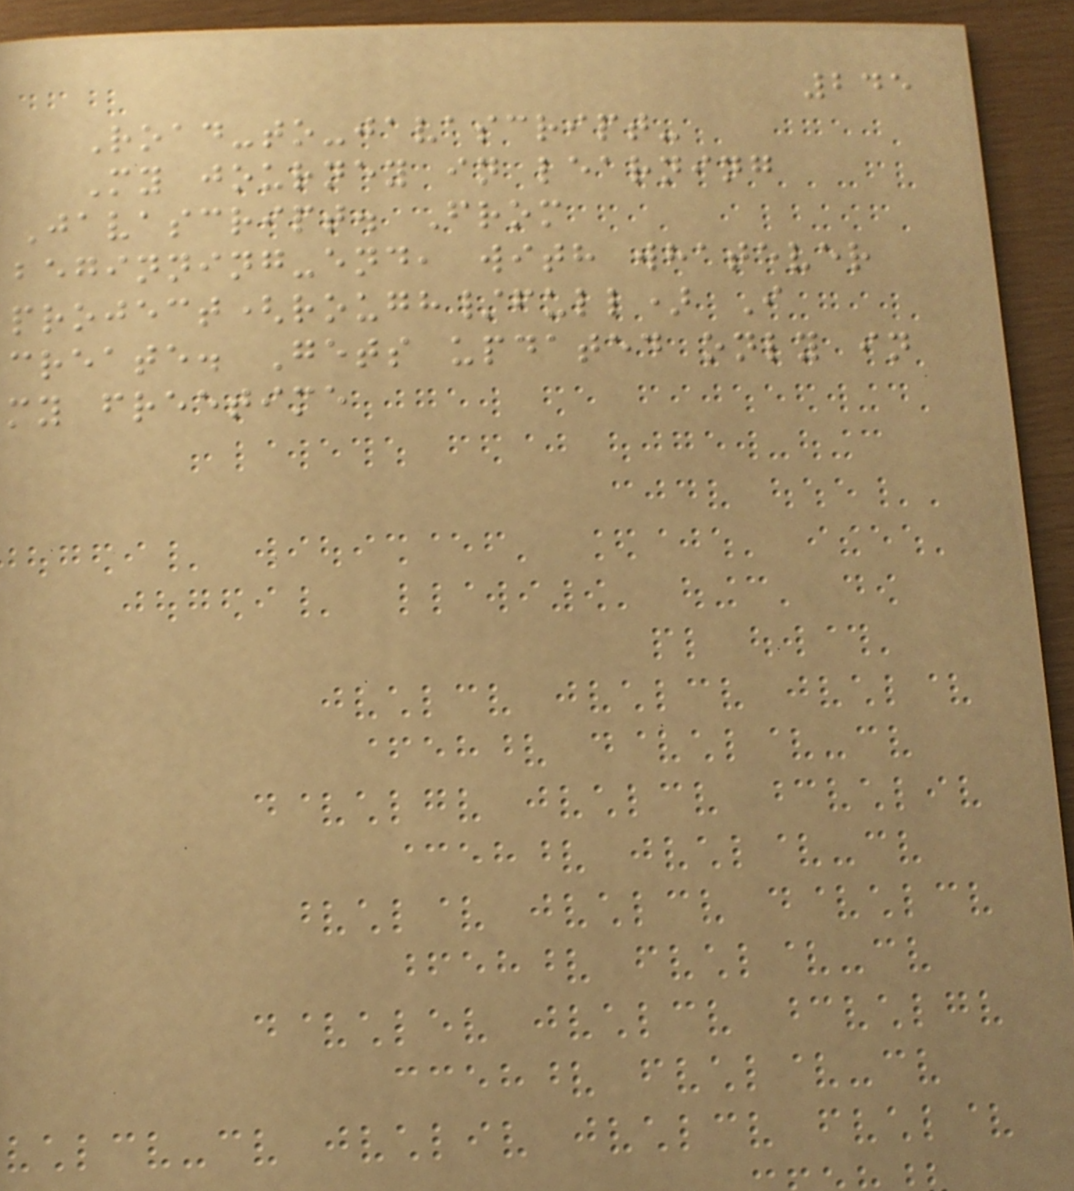245
Road-to-javascript-
My journey in learning
Javascript. From
beginning-end, with whatever
project(rough/full) I
create. Gets updated only in
my freetime
